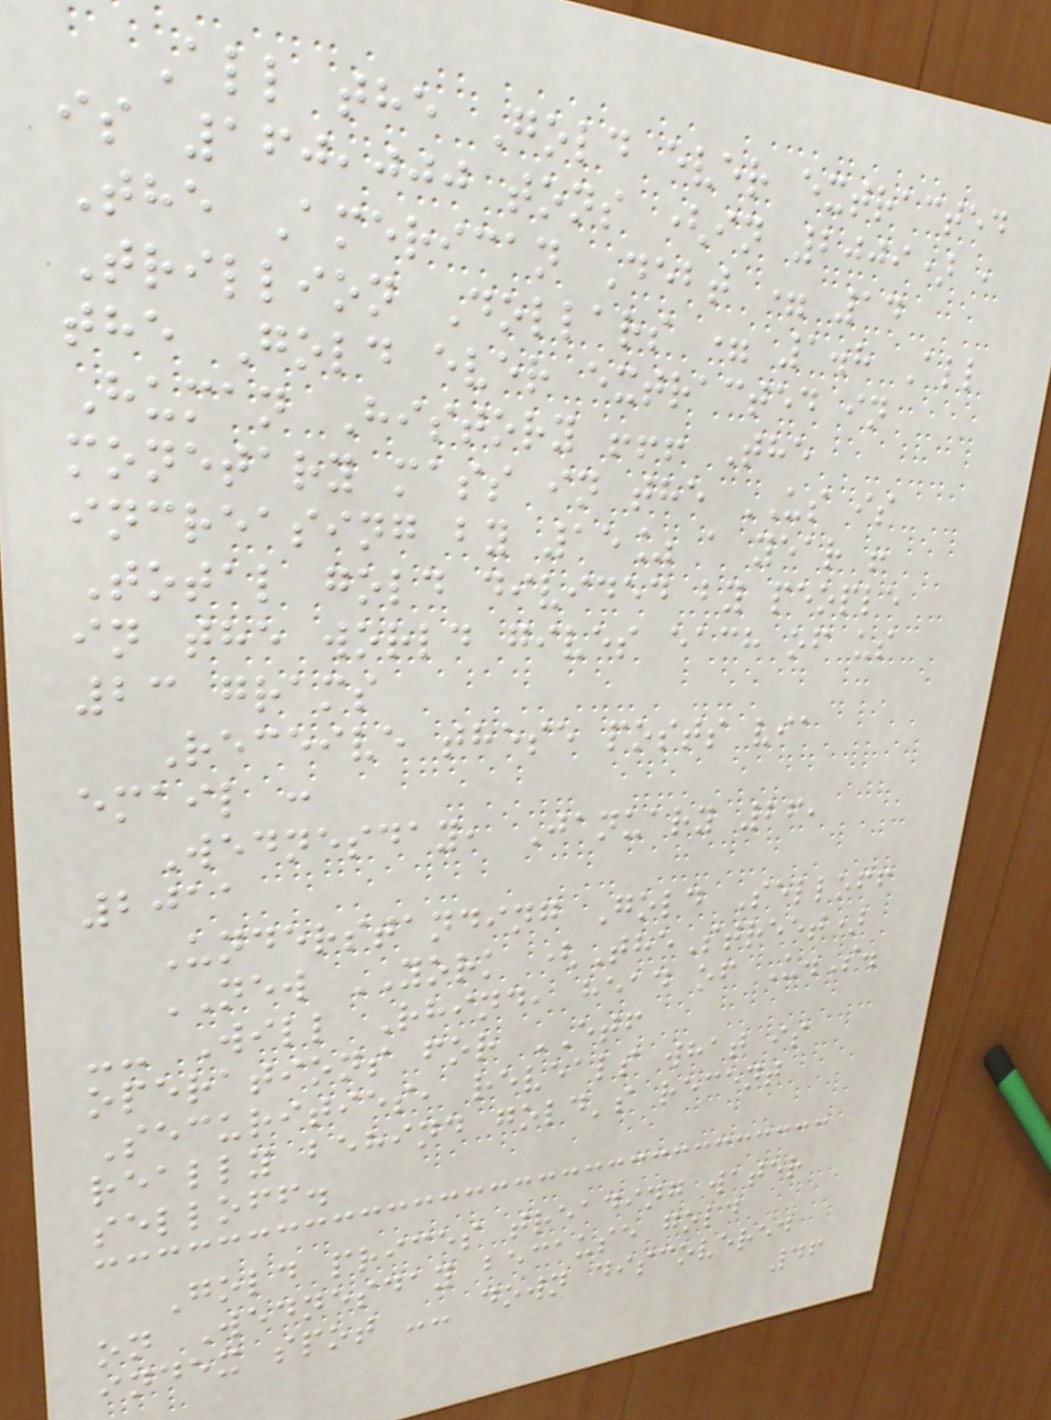All the Gold ever extracted
is 160,000 tons (in 2009) ,
The American Debt = 14
Trillion Dollars = 1.8 All
the Gold ever extracted in
Human History !!! The
monetary mass in the US is
increasing by 15% a year !
Total gold divided by people
in the world gives each of us
23 grams
Receive these posts via
email :
Wednesday, January 26,
2011
Understanding Gold Selloff
NEW YORK (TheStreet)
-- Will Rhind, head of U.S.
operations for ETF
Securities, reveals what is
really behind gold's recent
selloff.
Gold prices treading water
on Wednesday because gold
index spot -- down discovered
46
